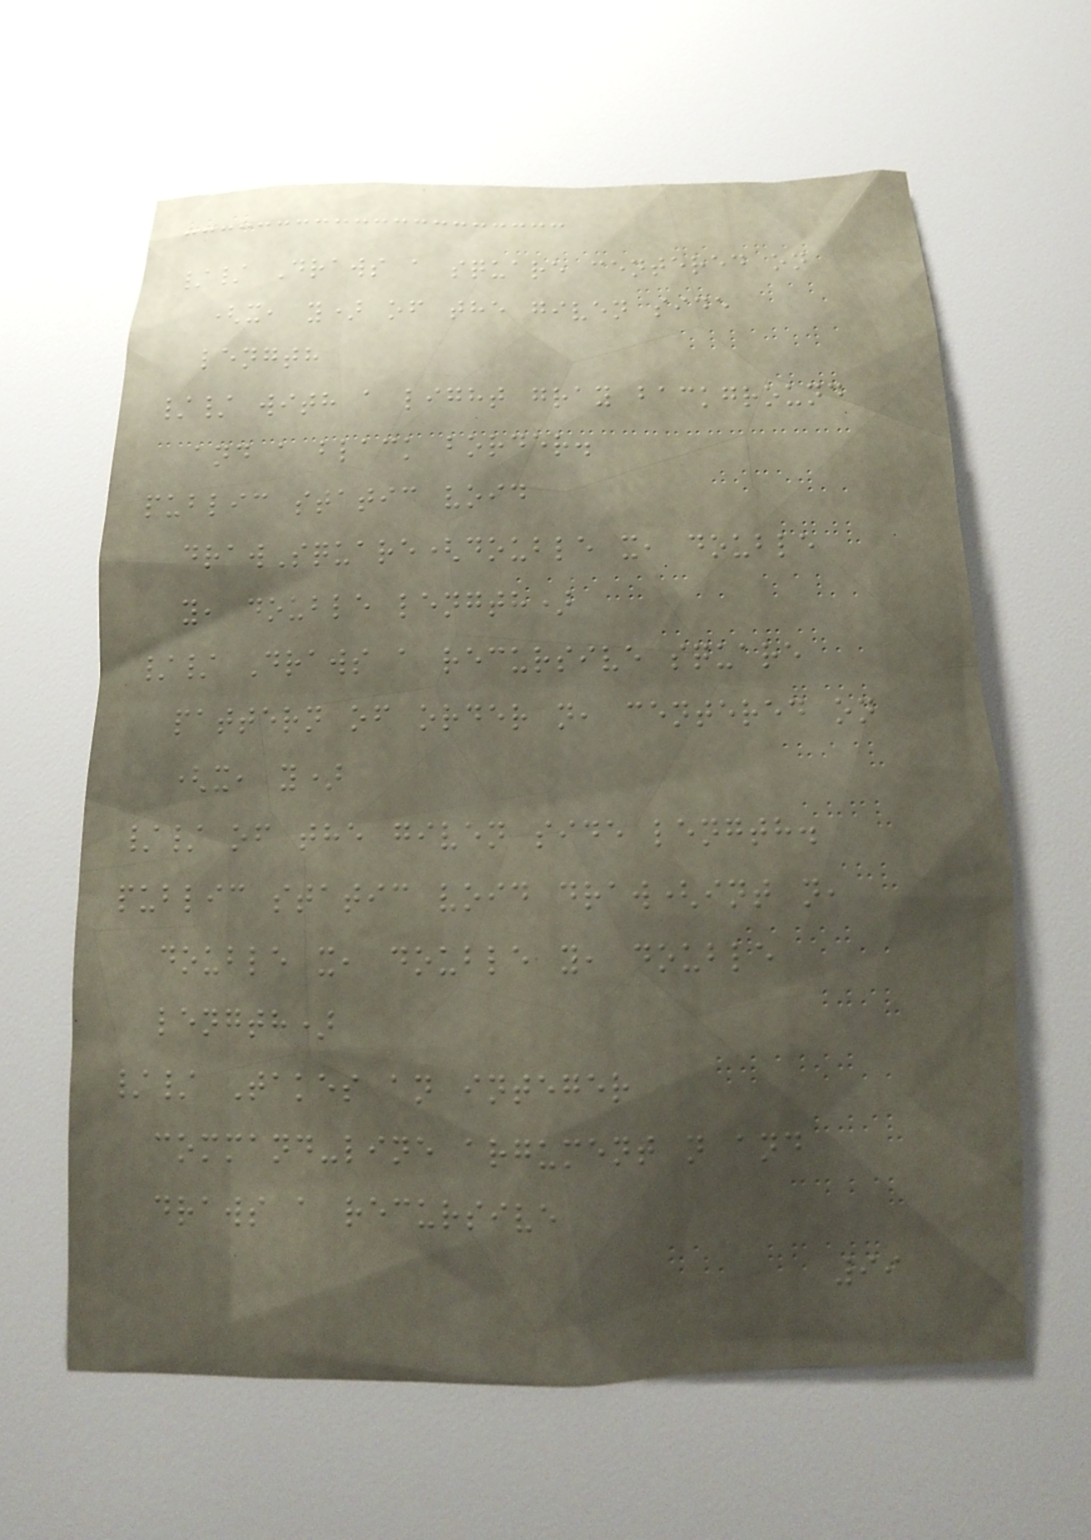// Draws a square centered on
(x, y) of the given side
length
// with a light gray background
and a black border.
public static void
drawSquare(double x, double
y, double length)
// Draws a recursive square
pattern of order n, centered on
(x, y)
// of the given side length.
public static void draw(int n,
double x, double y, double
length)
// Takes an integer
command-line argument n and
draws a recursive
99
